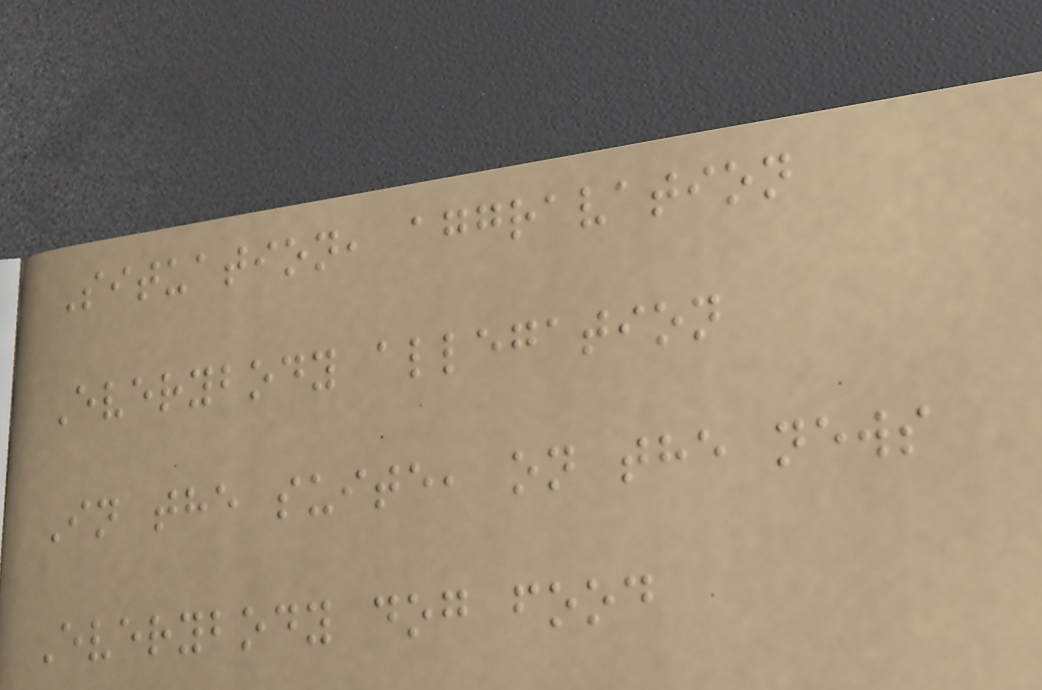Situation, aggravation
Everybody allegation
In the suite, on the news
Everybody dog food
